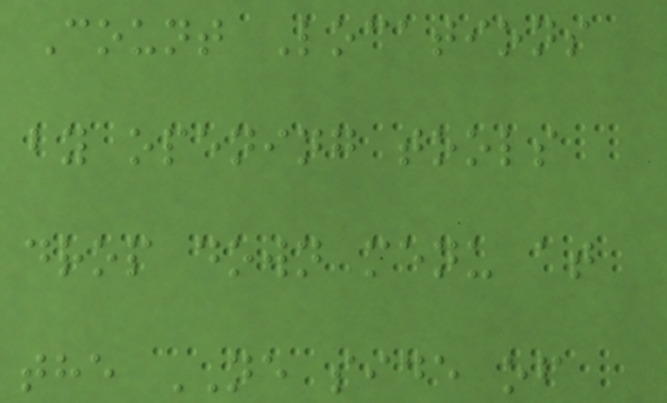Count Locations
by opening tools
drop down menu at
the NE side of
